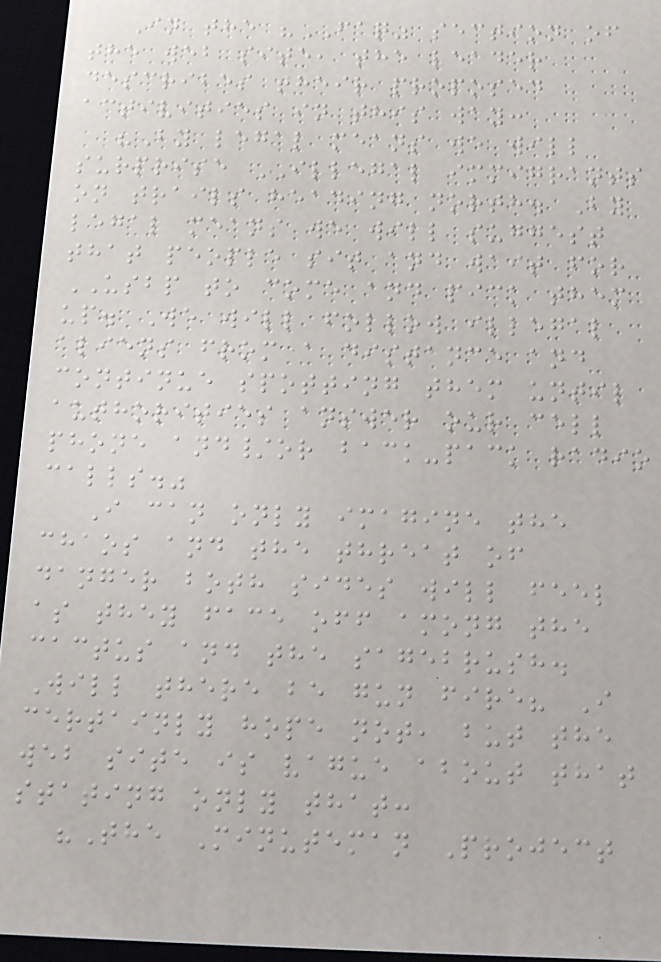In the "FAQ" section of
the web site, the leader
describes their proposed
activities in this way:
"By legal means we will
surprise ILLEGAL immigrants
on trails heading north. By
legal means we will suggest
that people sit and wait for
USBP to come and pick them
up. We will follow illegal
aliens from a distance and
continue spotting them until
authorities answer our cell
phone and/or back-pack radio
calls."
I can only imagine the
chaos and the threat of
danger both sides will feel
as they face off among the
cactus and the sagebrush.
Will there be gun fire? I
certainly hope not, but the
web site is vague about that
stating only that:
"The Minuteman Project
